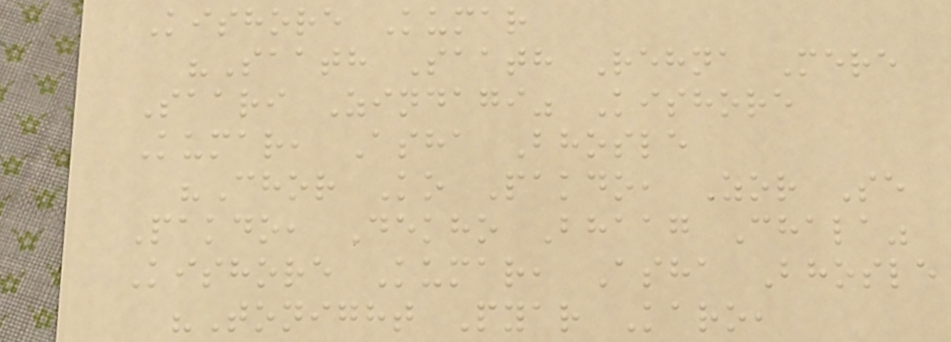Kishore Kumar
"Saath Saath Rehna Mere
Saari Zindagi" Kishore
Kumar, Asha Bhosle
"Chor Ko Pakdo, Zor Se
Pakdo, Dekho Bhaag Chala"
Kishore Kumar, Asha Bhosle
"Tonight Pyar Karo,
